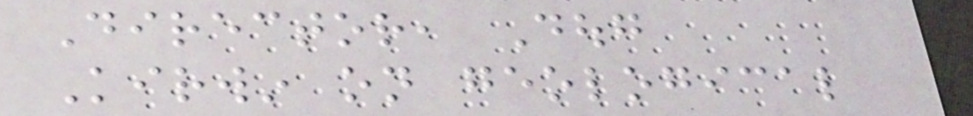Director, Doug
Kirwin on geological
